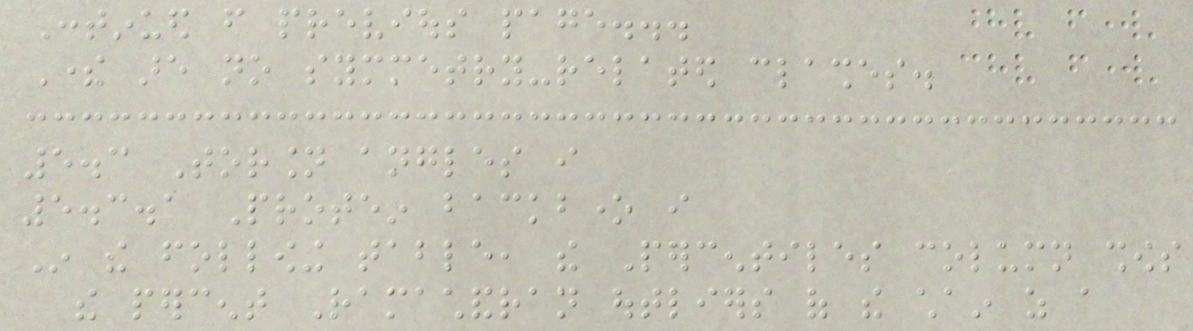Continued from previous page...
There are no symmetry-related clashes.
5.3 Torsion angles i
5.3.1 Protein backbone i
In the following table, the Percentiles column shows
the percent Ramachandran outliers of the chain as a
